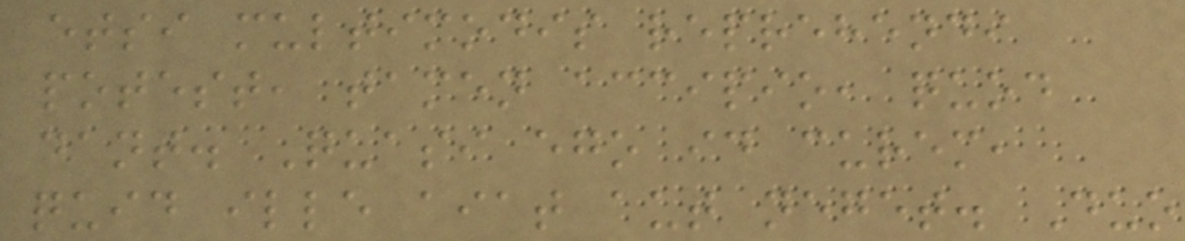etsi multimodis reprehendi
potest, tamen accipio, quod
dant. Quasi ego id curem,
quid ille aiat aut neget. Duo
